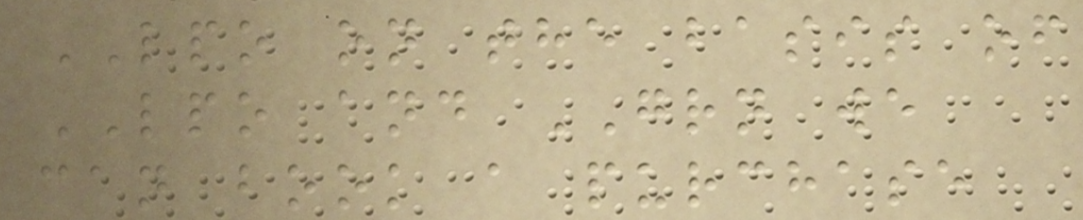LPO on the basis of
LPO and GRN we
can book a purchase
